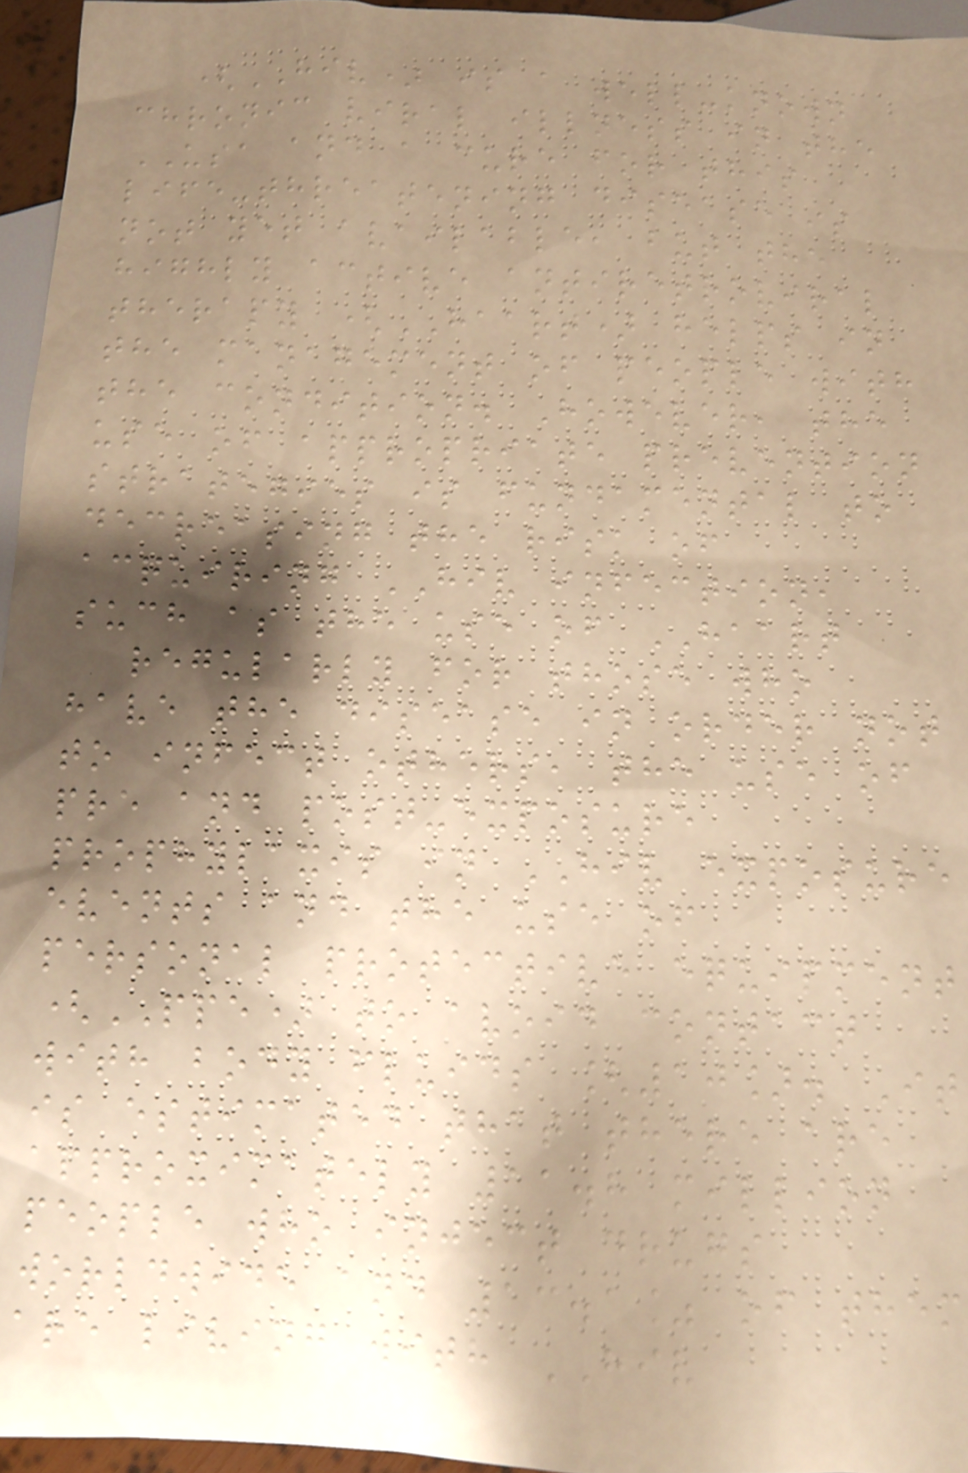(HIV) is a well-known
chronic viral illness in the
USA and a cure for this
life-threatening disease is
not yet available, but the
highly active antiretroviral
therapy (HAART) helps in
the management of people with
the condition. However, the
use of appropriate prevention
strategies is fundamental to
decreasing the risk of
acquiring HIV infection,
such as the use of HAART
regularly for those who
have the disease in order not
to infect others, the use of
pre and post-exposure
prophylaxis in HIV exposure
events and the use of
personal protective equipment
(PPE) to avoid contact
with body fluids [10]. It
is estimated that there are
approximately 11.8 million
people who inject drugs
worldwide and 13.1% of them
are living with HIV
